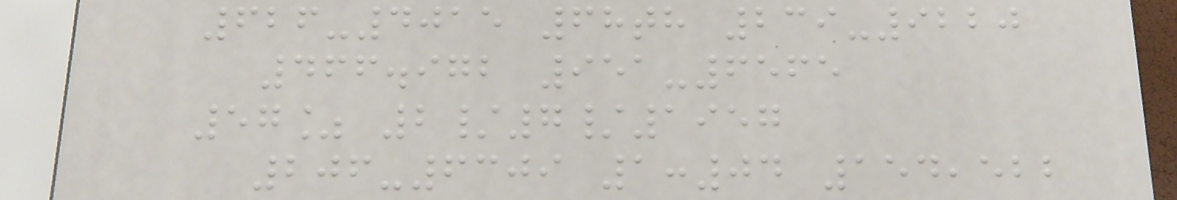626-4015 68th 239-9220
466.972 951-6565
57% 2/7/1957
206-6309 1:04 154,522
